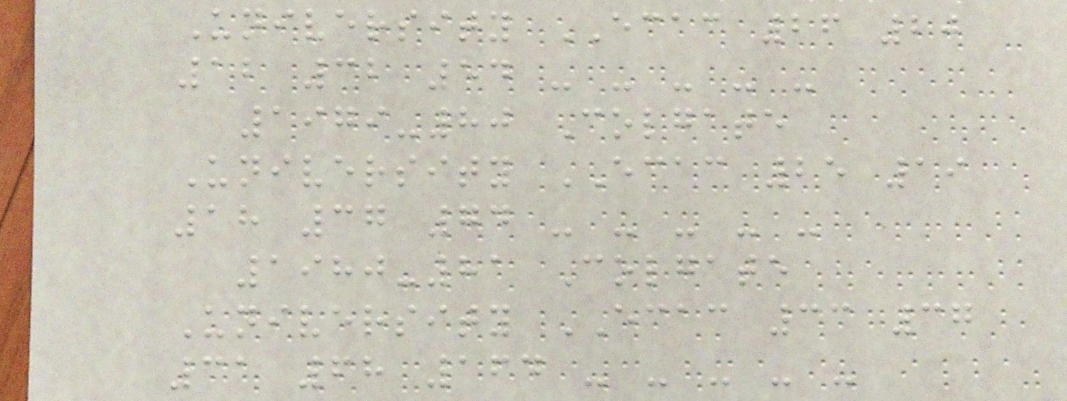University ECAC 26 20
12 32 54 - - - - -
1979-80 Colgate
University ECAC 25 19
18 37 74 - - - - -
1980-81 Colgate
University ECAC 33 37
31 68 164 - - - - -
